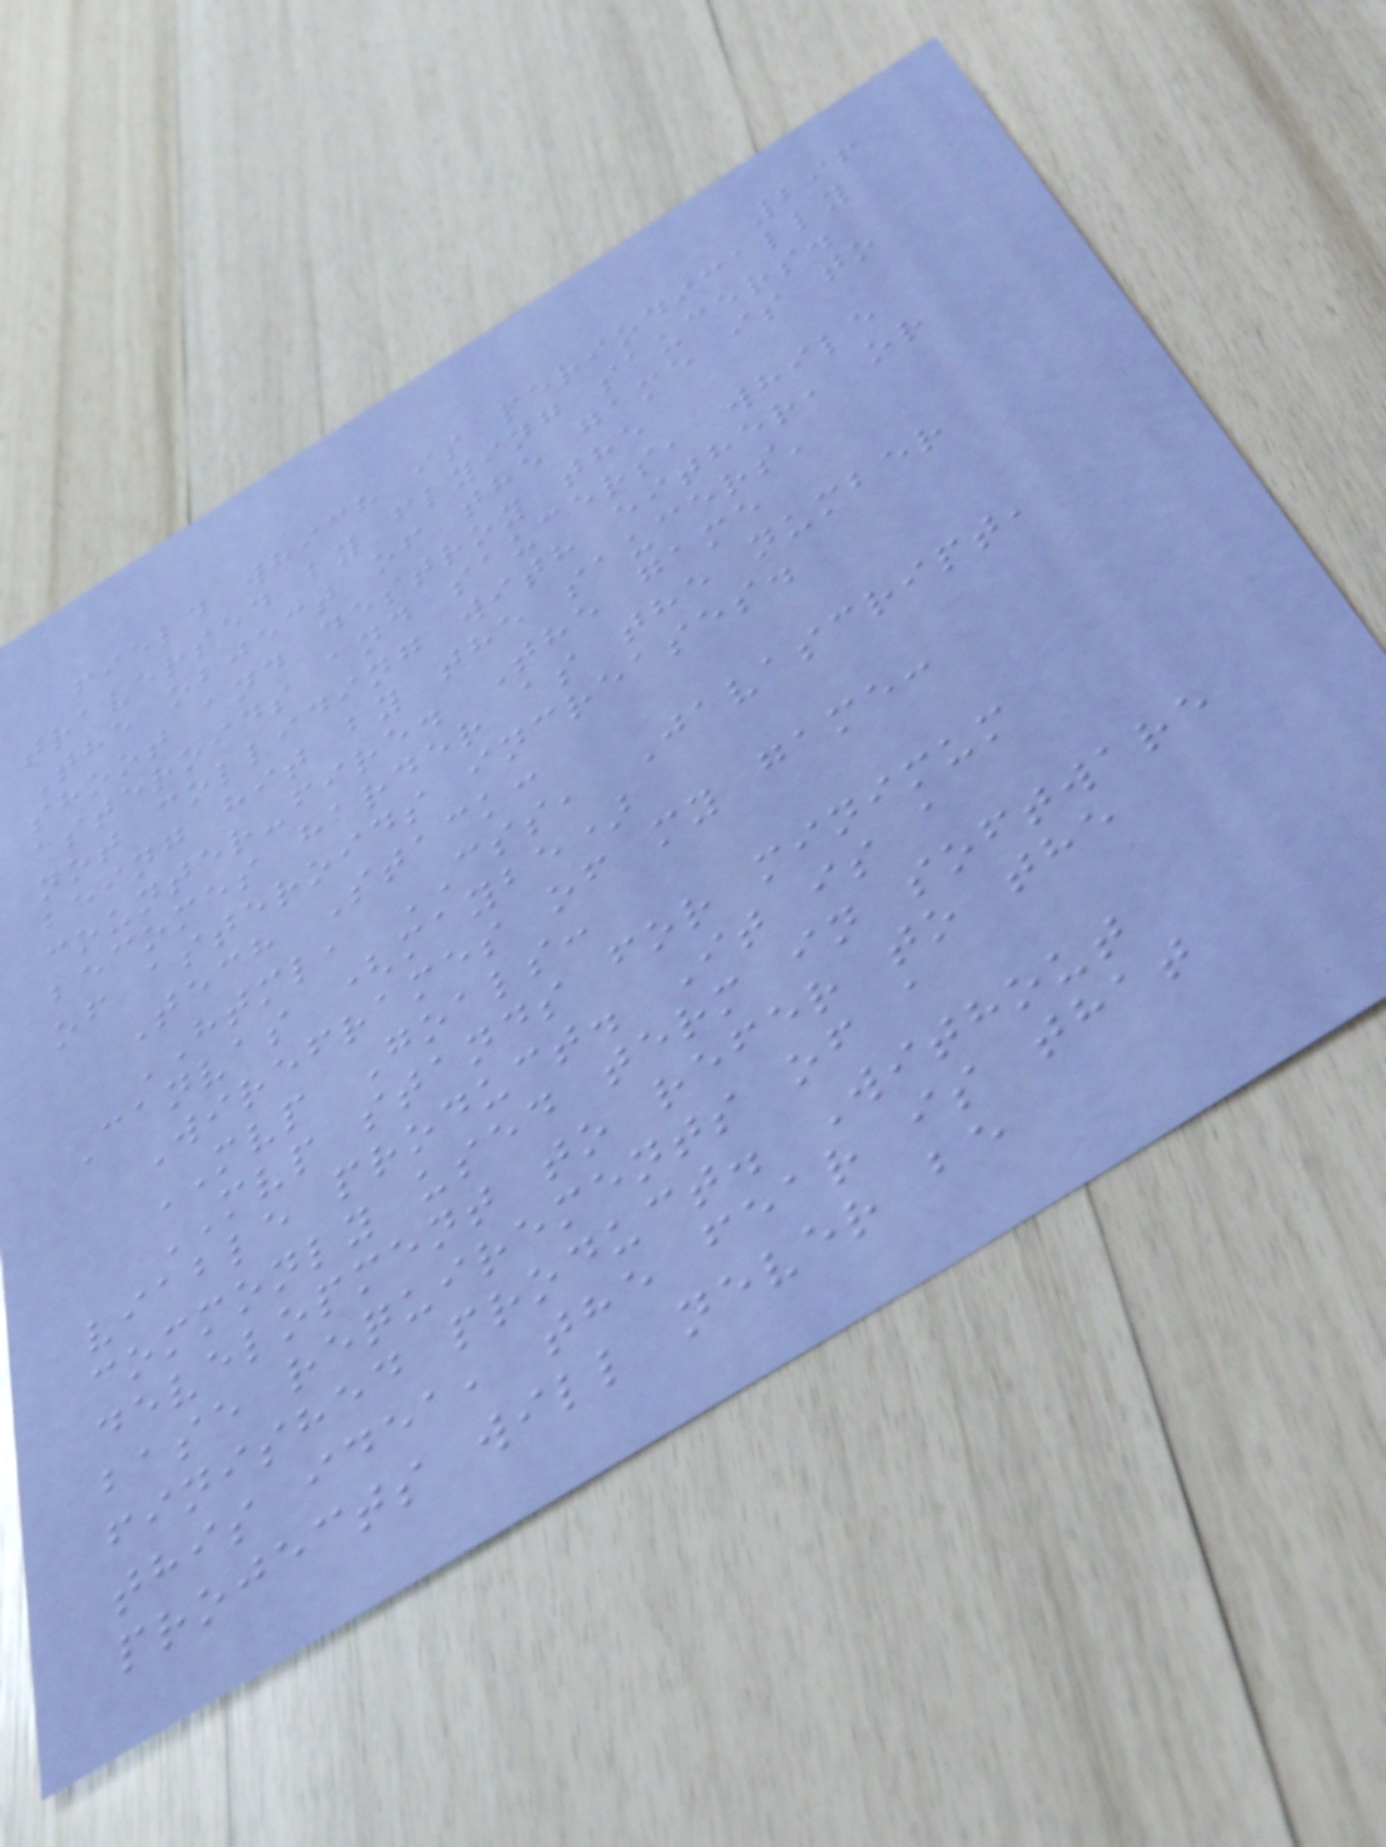296
field which is periodically
traversed by flying saucers.
The object of the game is to
shoot and destroy the
asteroids and saucers, while
not colliding with either, or
being hit by the saucers'
counter-fire. The game
becomes harder as the number
of asteroids increases.
Tech Stack:
HTML, CSS, Javascript,
Canvas (maybe)
Wireframes of my game:
MVP Goals:
MVP stands for minimum
viable product. It is a
commonly used term in software
development to refer to the
base requirements of a
finished product. Without
this idea, the fear is that
projects will never be
